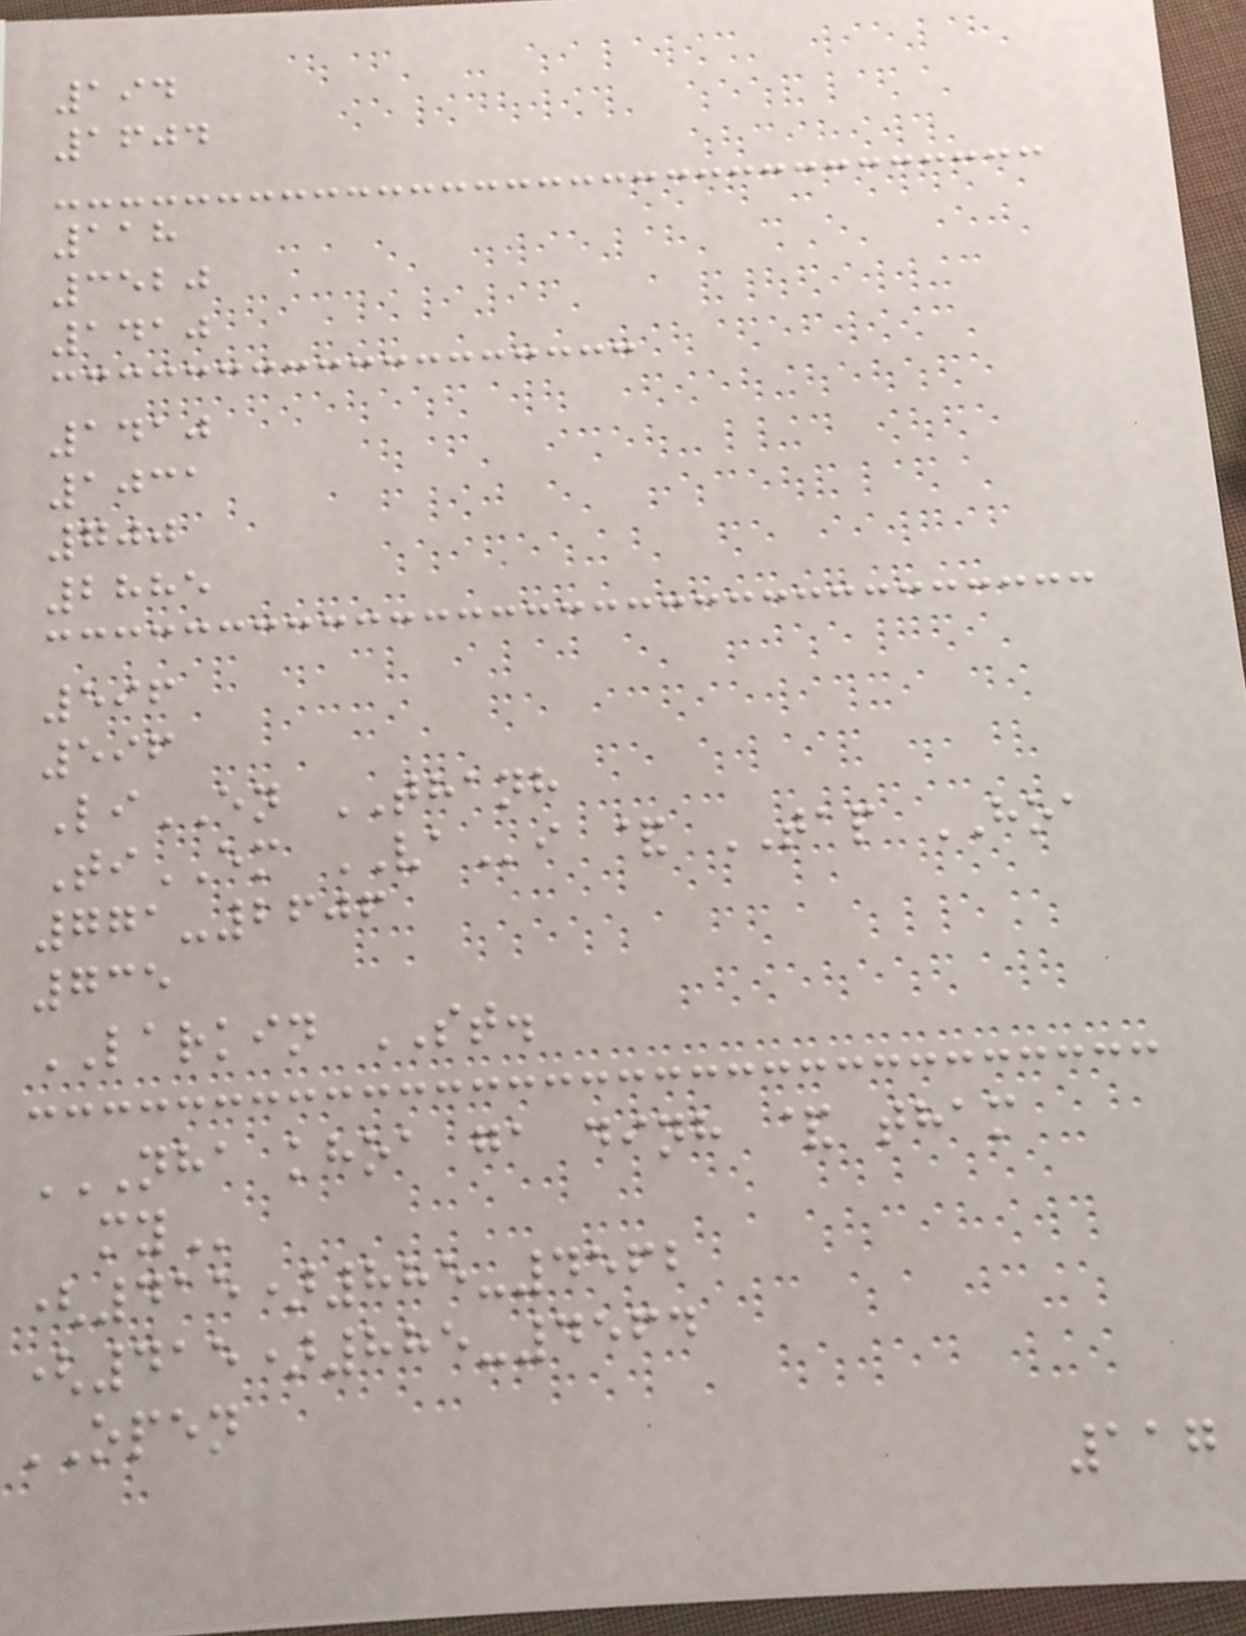194
1604
118
3520
1410
1410
1031
700
2885
596
596
LiEN THANH
TiEM VAi & TAP HOA
771-2606
735
LARKIN ST.
NHA KHOA GA DINH & THAM
MY
(415)885-4562
(415)885-4564
OPEN
117
